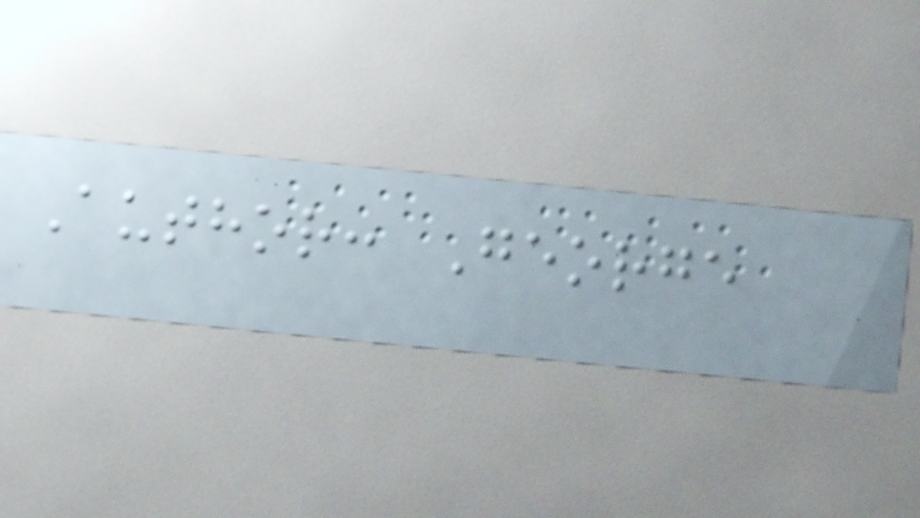Author: George
